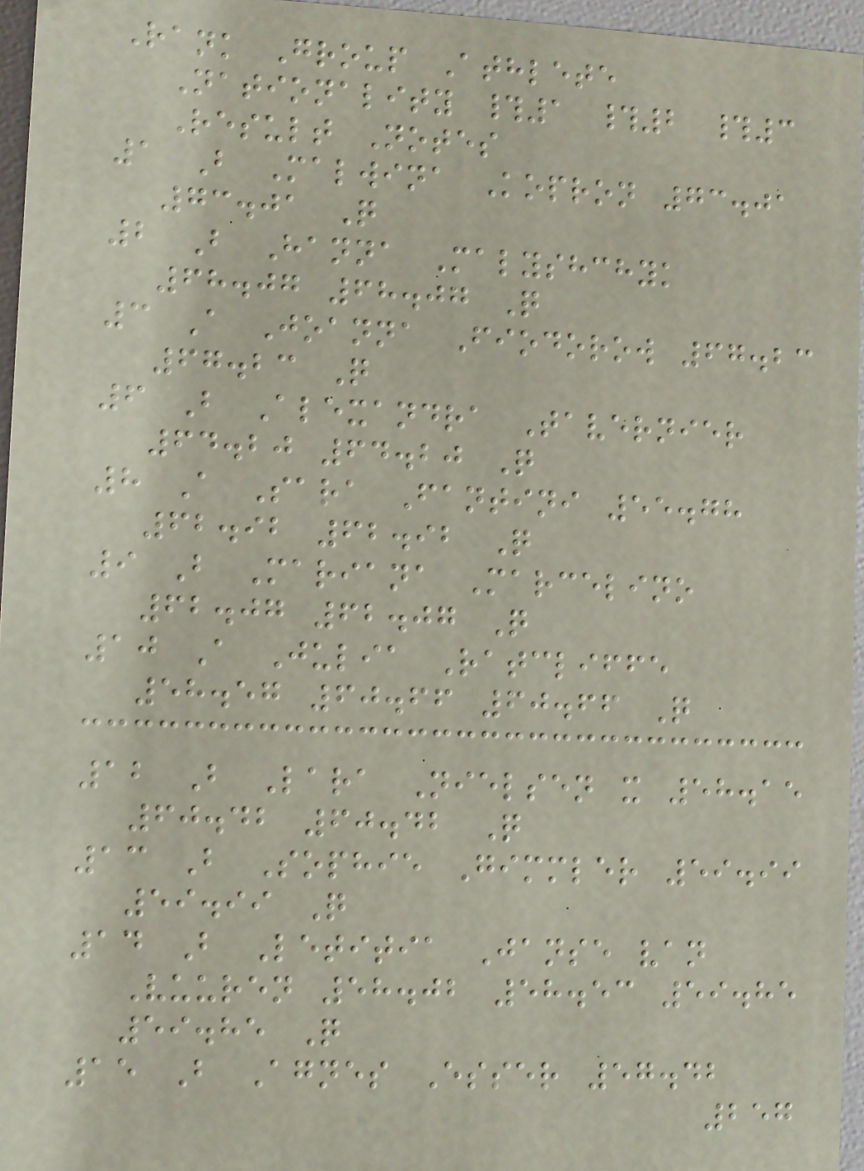Rank Group Athlete
Nationality #1 #2 #3
Result Notes
1 B Malwina Kopron 73.01
73.01 Q
2 B Hanna Malyshchyk
68.07 68.07 Q
3 A Joanna Fiodorow 67.23
67.23 Q
6 B Alexandra Tavernier
64.20 64.20 Q
8 A Sara Fantini 55.78
62.92 62.92 Q
9 B Mariana Marcelino
62.07 62.07 Q
10 A Julia Ratcliffe
58.57 60.66 60.66 Q
12 B Lara Nielsen x 58.15
60.42 60.42 Q
13 B Sophie Gimmler 59.99
59.99 Q
14 B Letitia Janse van
Vuuren 58.02 58.53 59.85
59.85 Q
15 B Agnes Esser 57.42
257
